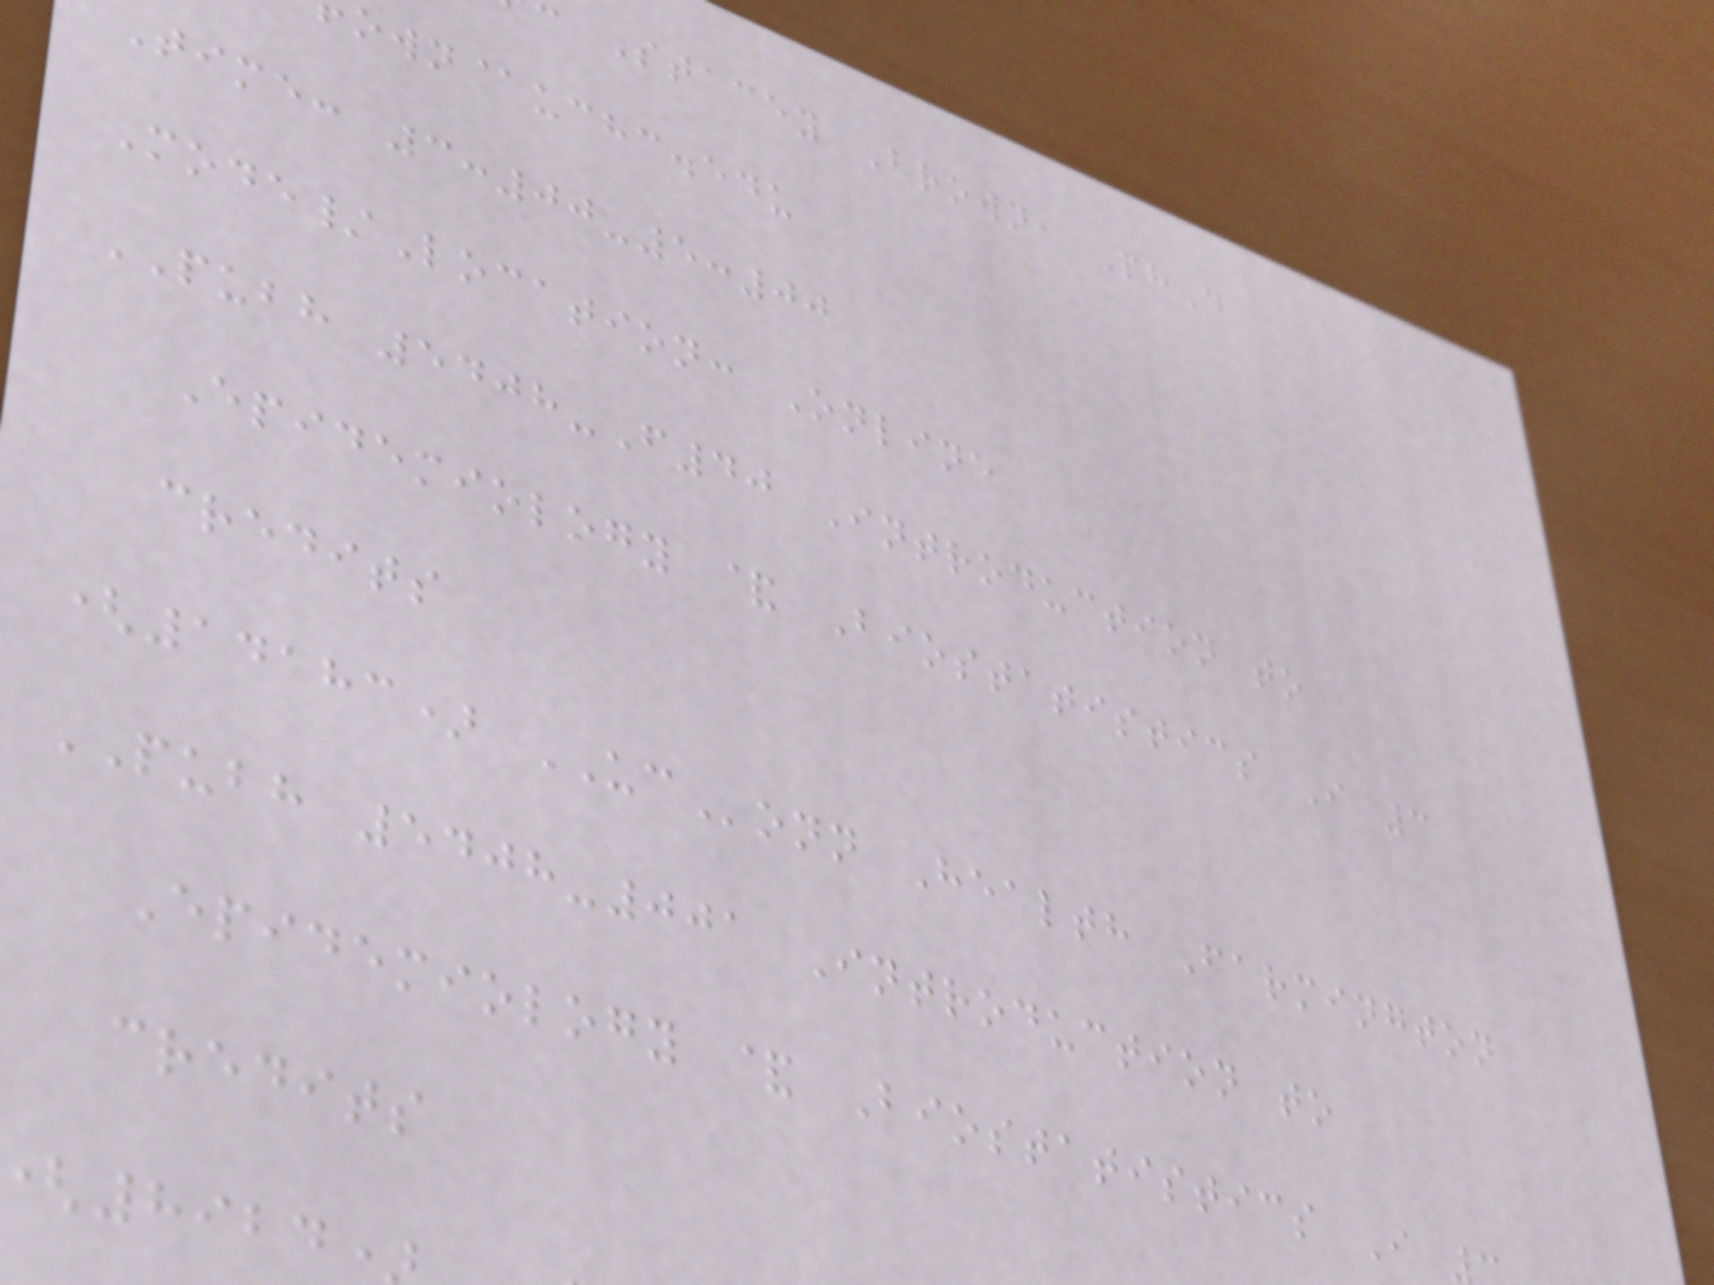Stacey Brown, PhD
own@uchc.edu
Time: 3:00-5:00
Mode/Location: Online
PUBH 5408-F40 Introduction to
Epidemiology & Biostatistics I 3
credits
(14183) UConn Health Farmington
PUBH 5408-001 Introduction to
Epidemiology & Biostatistics I
credits
